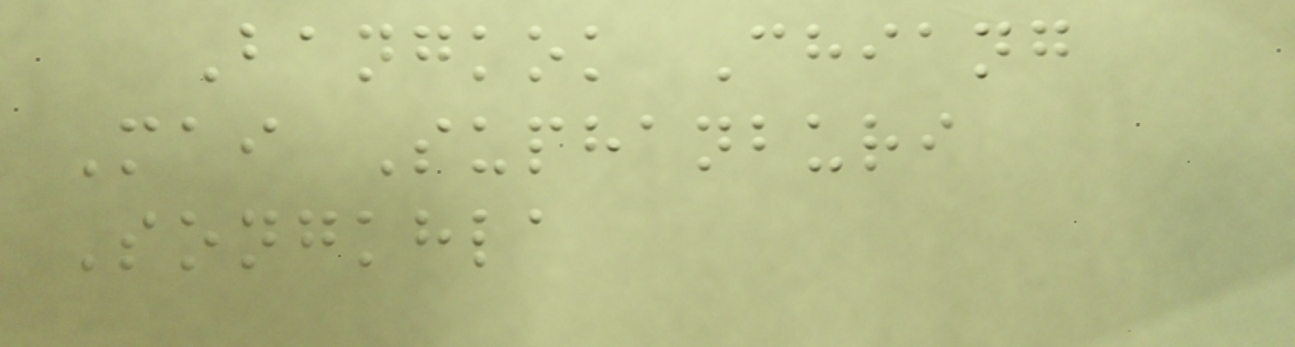Bangkok Chiang
Mai Suphanburi
Songkhla
